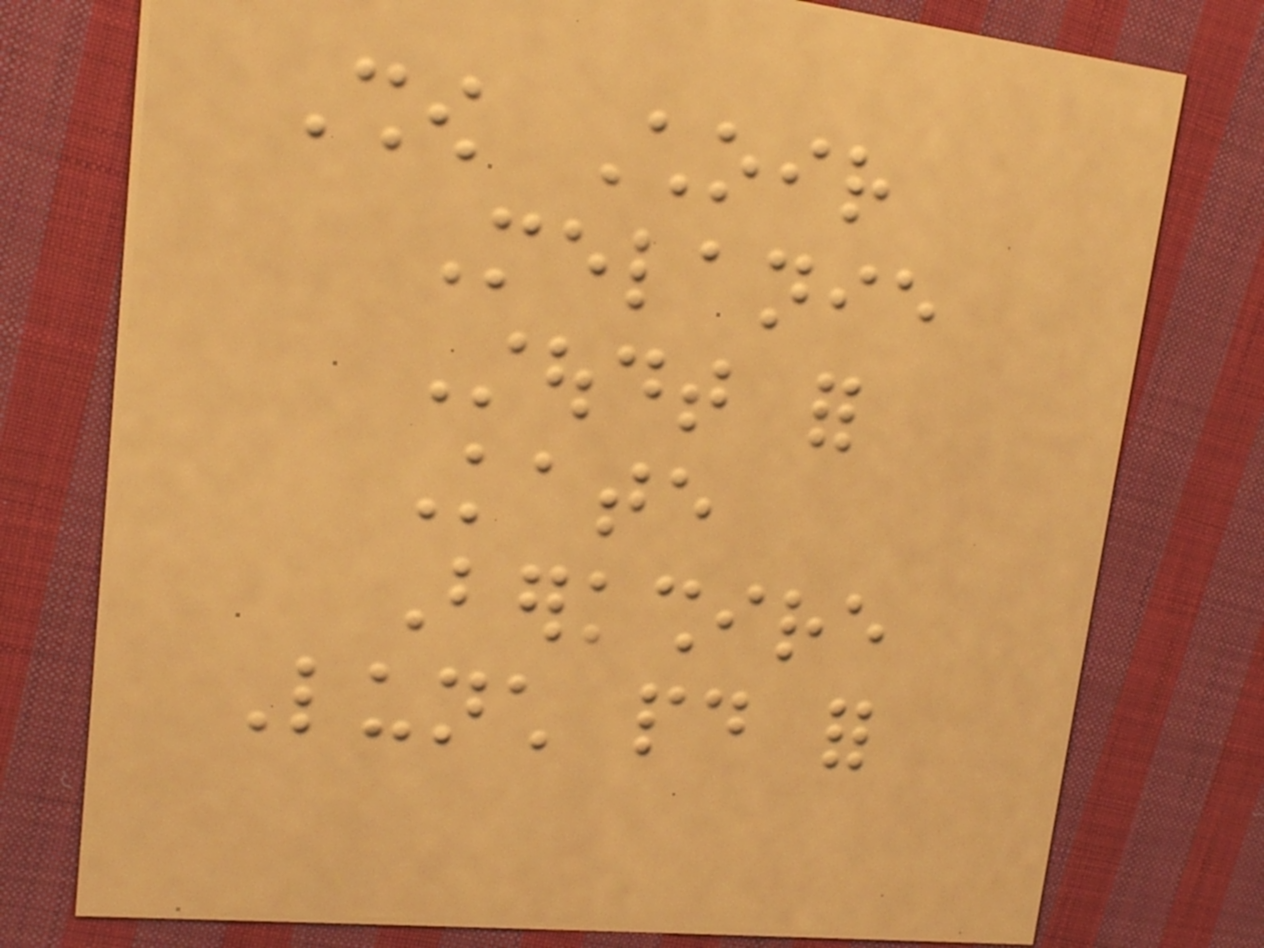Show Choir
Melanie
Stoudt for
Kate
Berkshire
Lunch paid for
